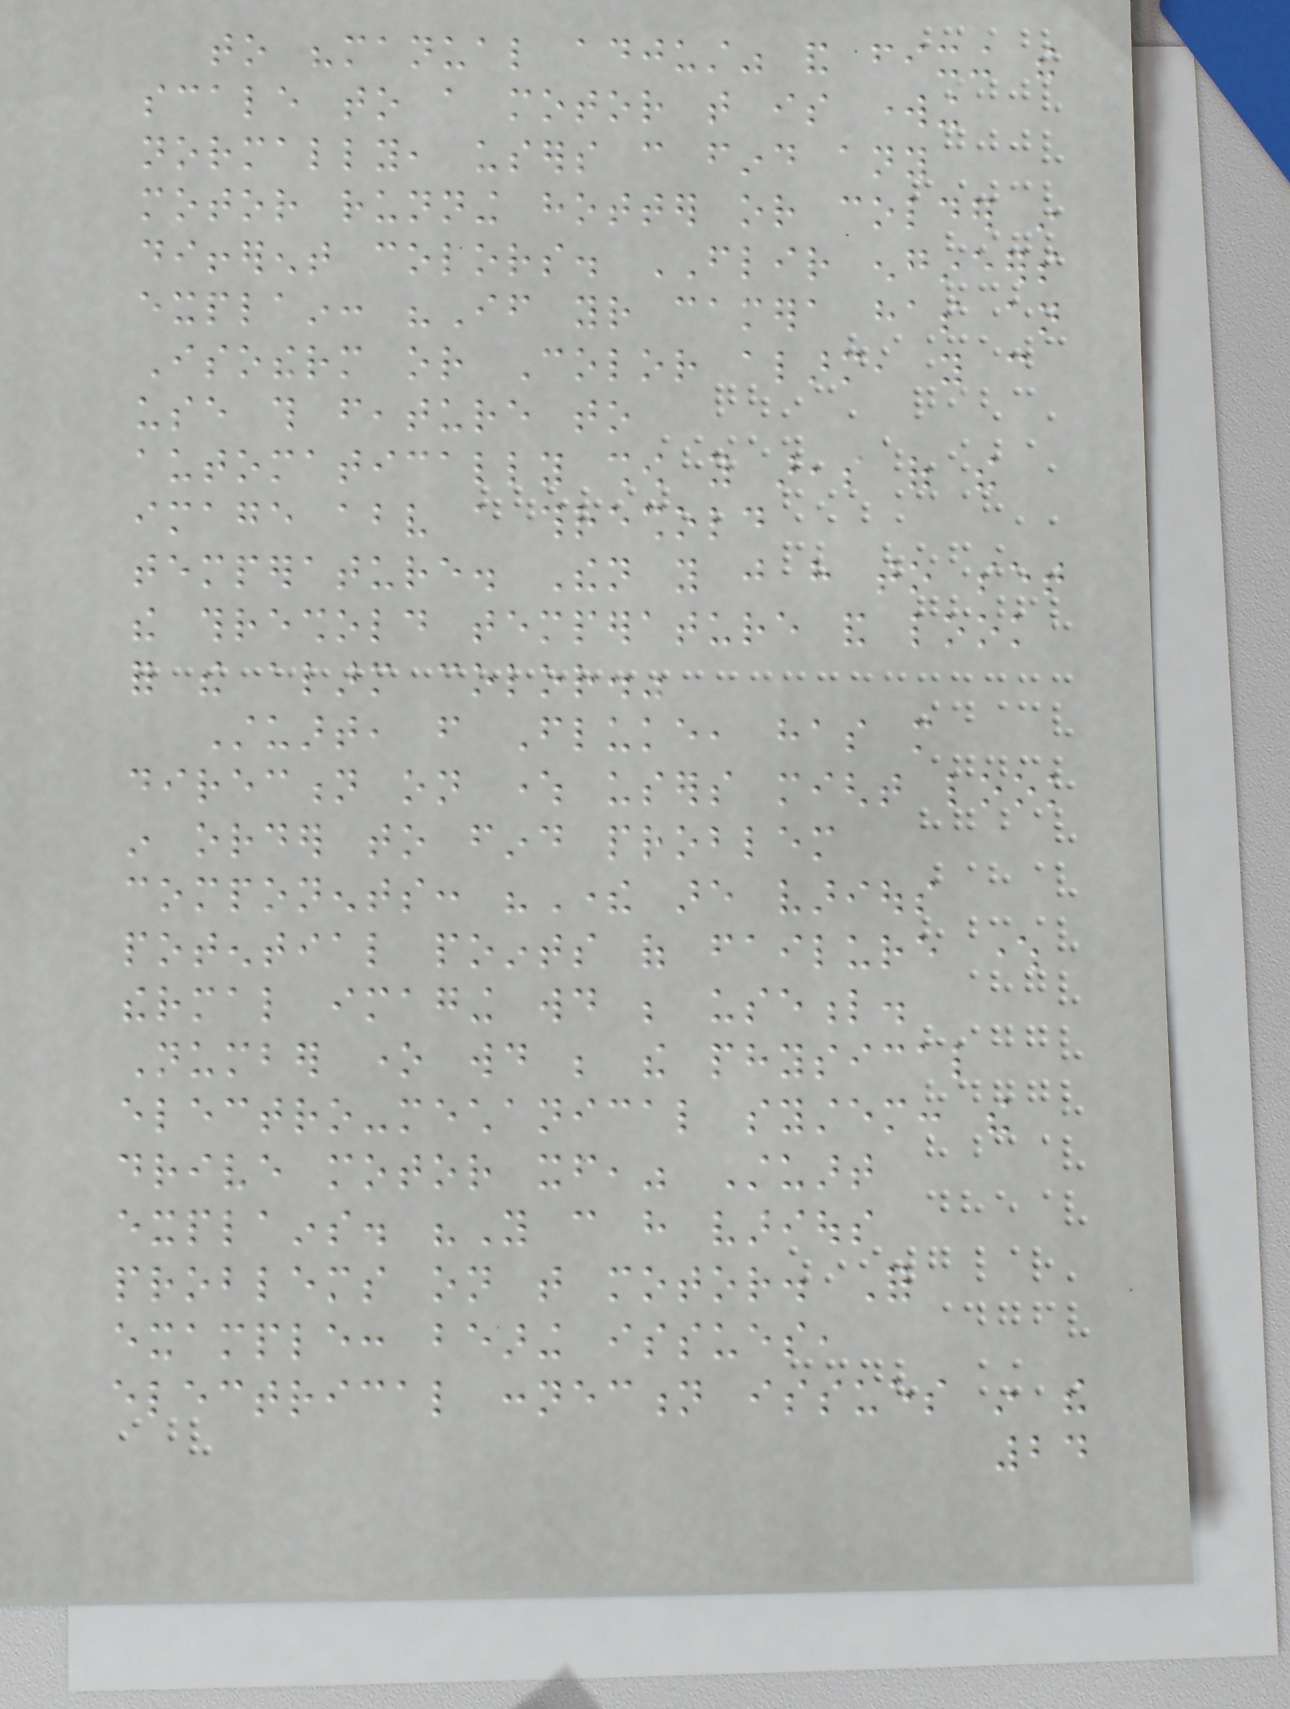to "manual adjust" and fixing the
scale to a motor that is working
normally, users can find any
motor running hotter or colder in
different colors. FLIR engineers
explain: "If your camera has an
Isotherm or Color alarm, you can
use this feature to
automatically show you areas of the
image above a threshold
temperature. Then you just have to set
the threshold temperature and look
for the alarm color."
Stuart, from Fluke, has more
direction on where users might look
in order to find problem
components: "There are various
potential points of failure where
thermal imaging would be useful.
Number one would be the physical
electro-mechanical system: the
drive motor itself," Stuart
explains. "You can have various
problems on that motor. For
example: bearing issues,
electrical connection issues in the
24
